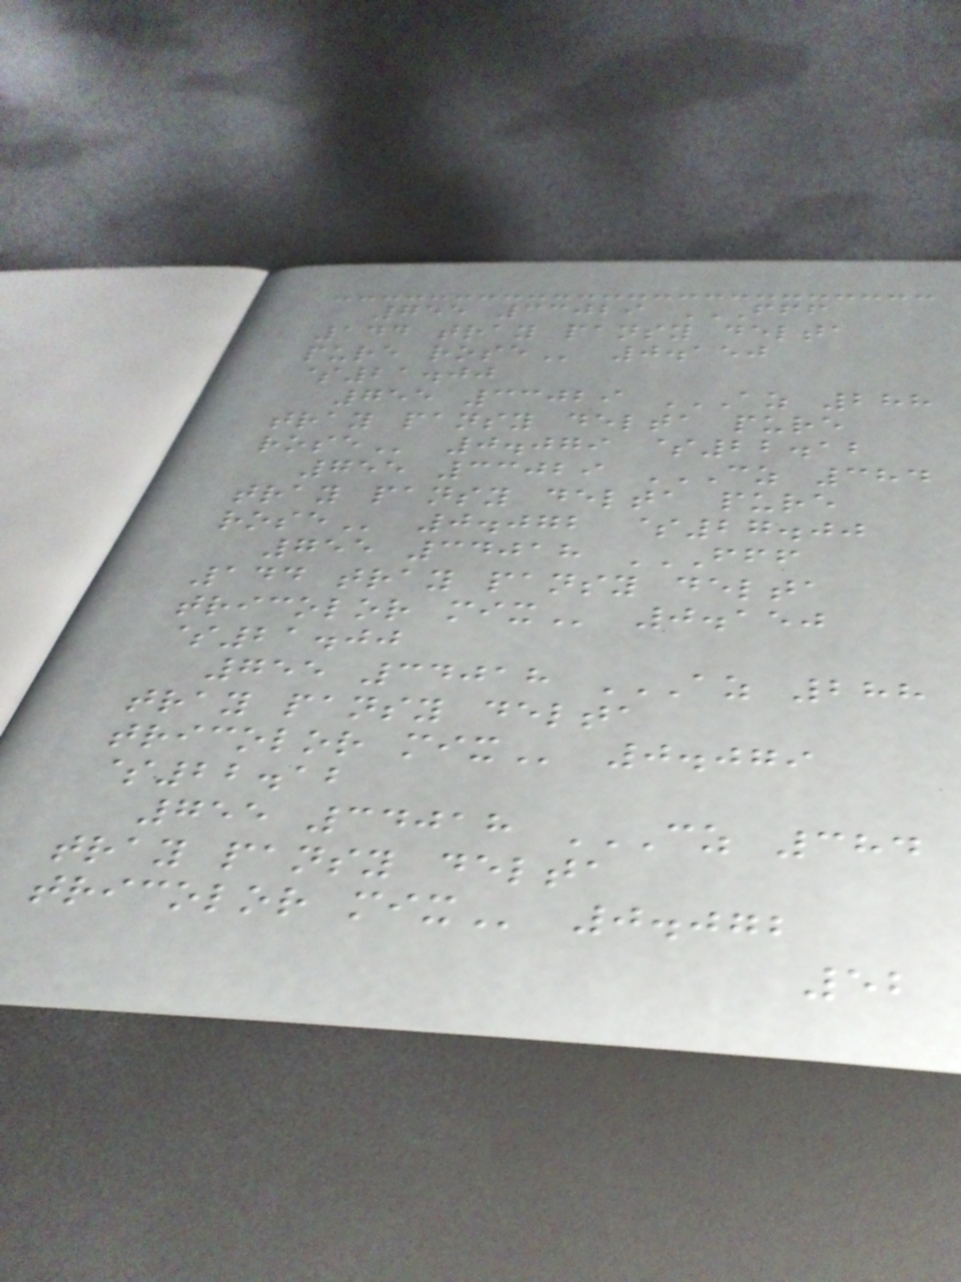755 33029 FFF
144 TRAY PANSY DELTA
PURE ROSE 0.150
$21.00
755 33029 AZ 288
TRAY PANSY DELTA PURE
ROSE 0.079 $22.12
755 33029 CZ 384
TRAY PANSY DELTA PURE
ROSE 0.072 $27.00
755 34018 FFF
144 TRAY PANSY DELTA
TRICOLOR MIX 0.150
$21.00
755 34018 AZ 288
TRAY PANSY DELTA
TRICOLOR MIX 0.079
$22.12
755 34018 CZ 384
TRAY PANSY DELTA
TRICOLOR MIX 0.072
52
